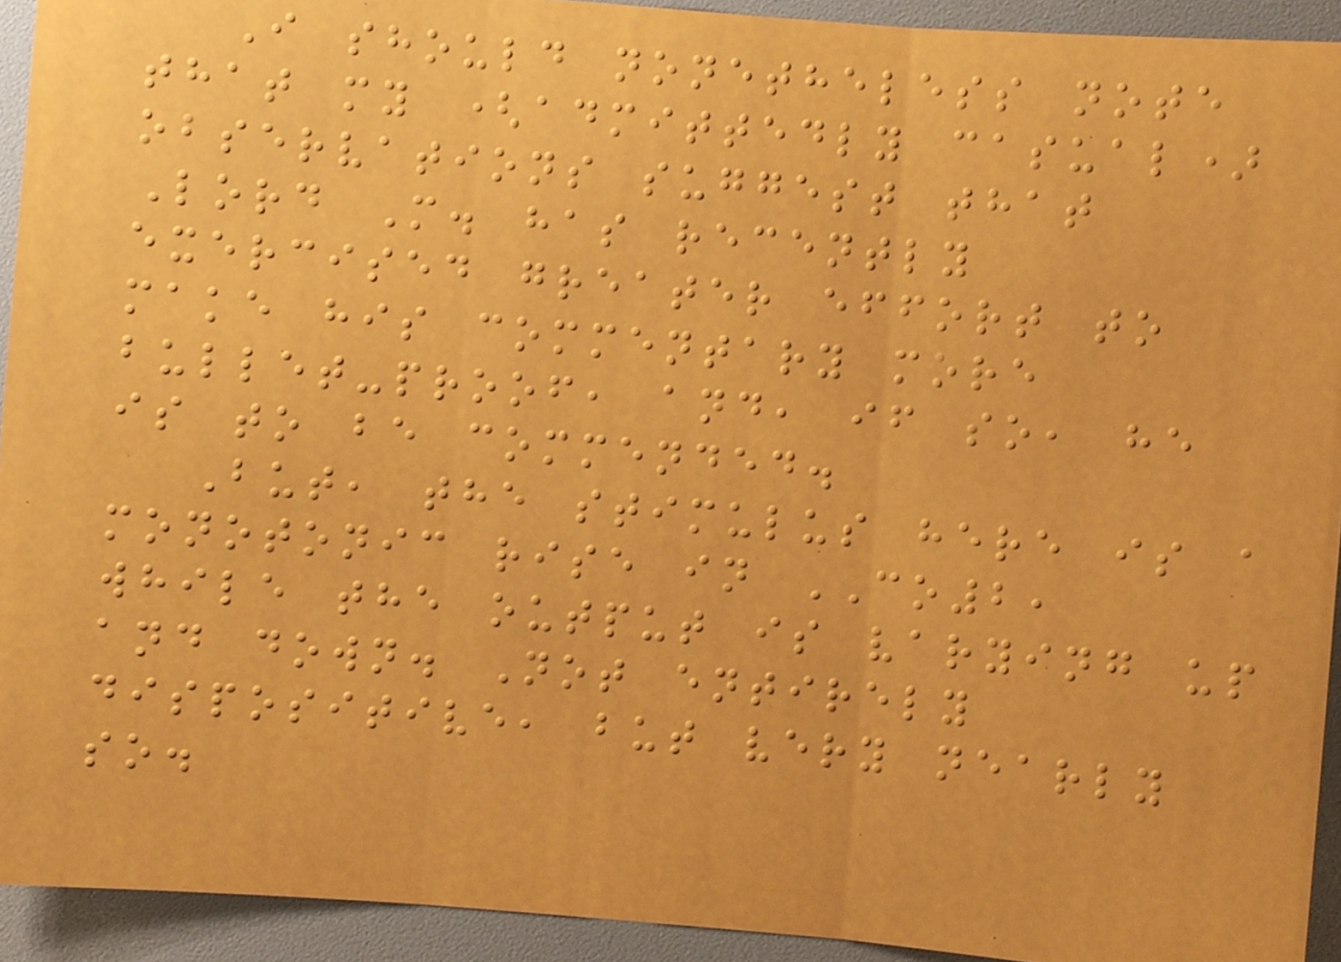I should nonetheless note
that my (admittedly casual)
observations suggest that
Lord M. has recently
exercised greater effort to
make his commentary more
bullet-proof, and, if so, he
is to be commended.
But, the stimulus here is a
monotonic rise in CO2,
while the output is varying up
and down. Not entirely
dispositive, but very nearly
so.
